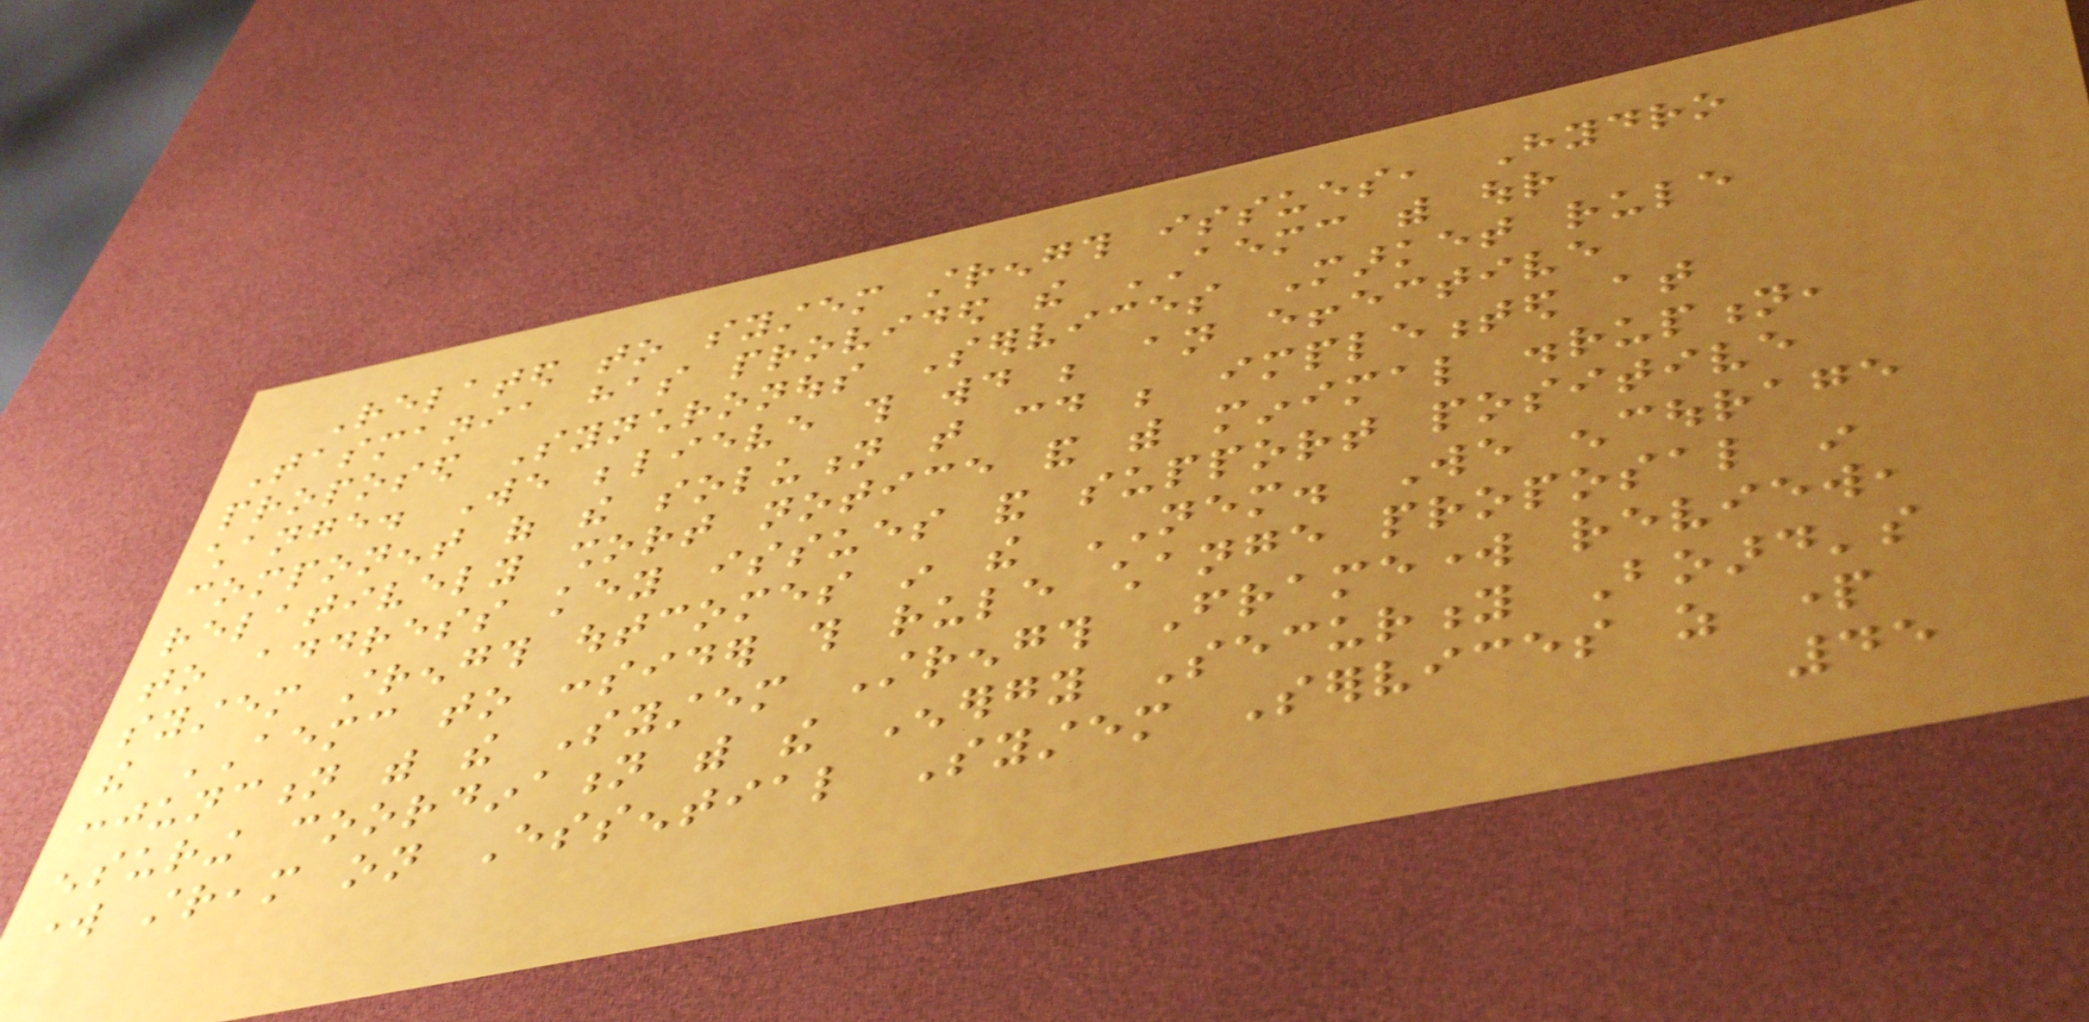Related to system strength issues, Hydro
Tasmania has provided the AEMC with our
proposed Synchronous Services Market rule
change. We believe this would be an effective
component of the solution that could be implemented at
relatively short notice and with minimal disruption,
to address key issues and support positive
system strength outcomes in the NEM. We encourage
the AEMC to consider this rule change proposal in
conjunction with the System Strength Framework review,
ensuring coordination with the Energy Security Board's
work stream on Essential System Services as part
45
